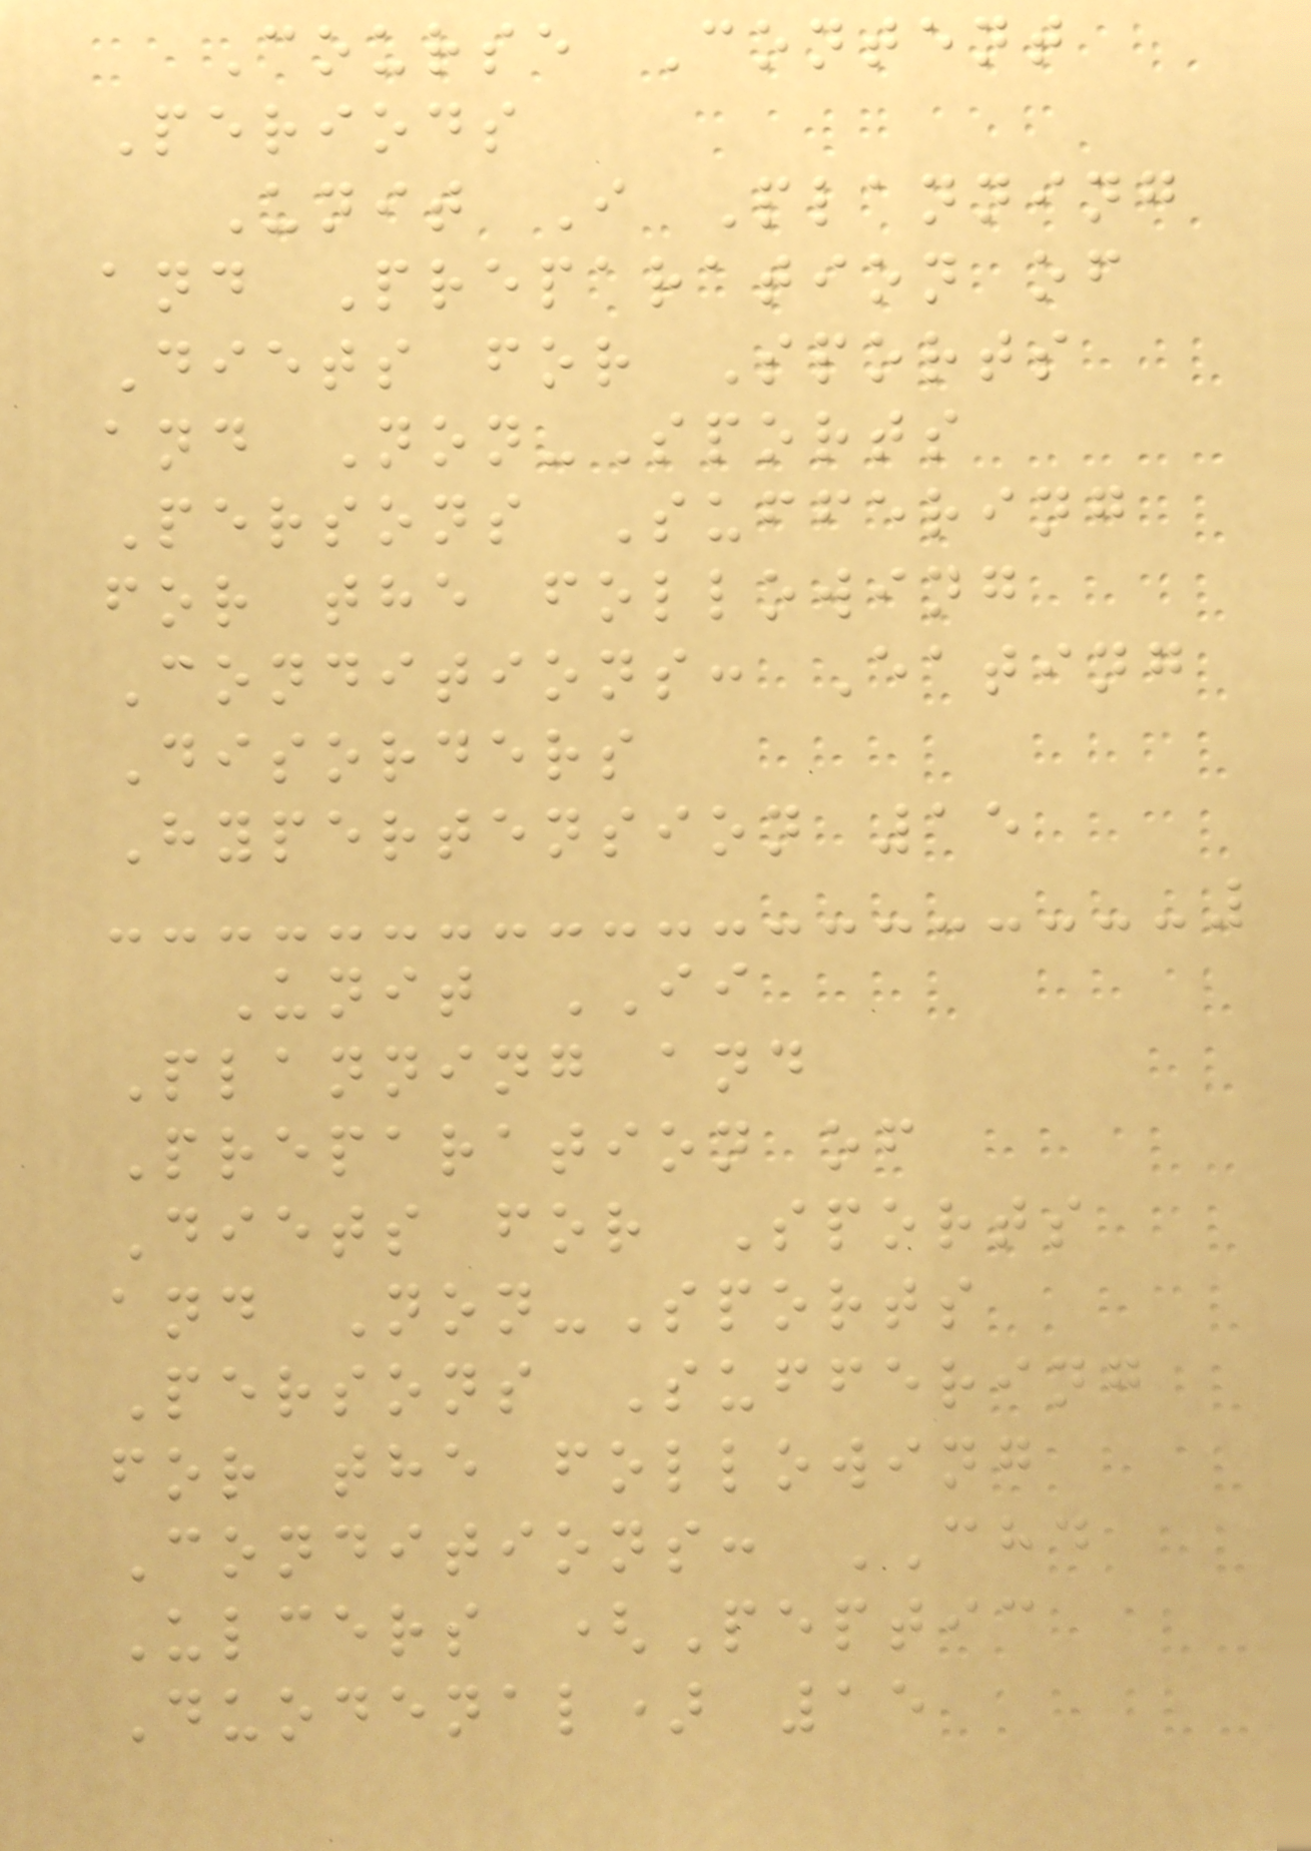Course Content
Periods
Unit I Planning
and Preparation of
Diets for Sports
and Non-Sports
Persons Suffering
for the following
Conditions: Eating
Disorders
Hypertension 15
Unit II
Planning and
Preparation of
Diets for Sports
and Non-Sports
Persons Suffering
for the following
Conditions: CHD
Ulcers (Peptic
Duodenal) 15
